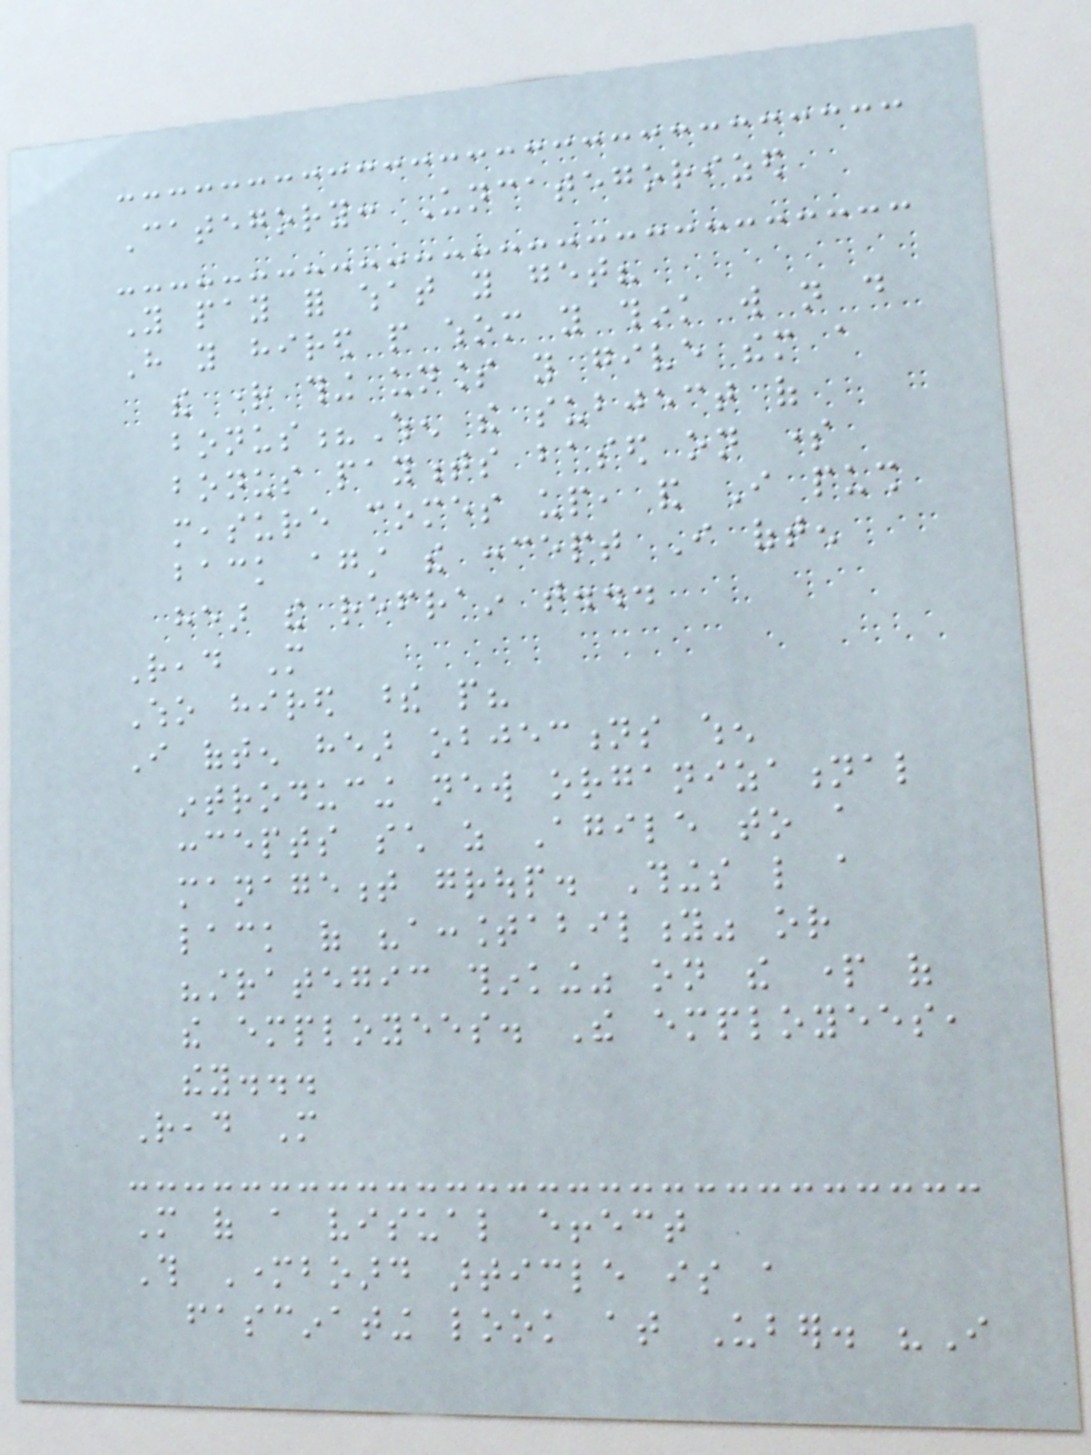Category: Uncategorized
You pay for what you get?
Have you hired people whom you think will not do
the right thing unless you give them a
bonus?When the subject of
bonus payments based on some
measure comes up, and I push
back against the concept I often
hear the refrain that...
Read More
Who hired these people?
I often hear objections when
introducing new organizational
concepts such as Agile to a
management group. Things like a
lack of "accountability" or
"strategic thinking" on the part of
the employees. The employees,
they...
Read More
More of a visual effect
This Motherboard article is a
fascinating look at Uber. "I
